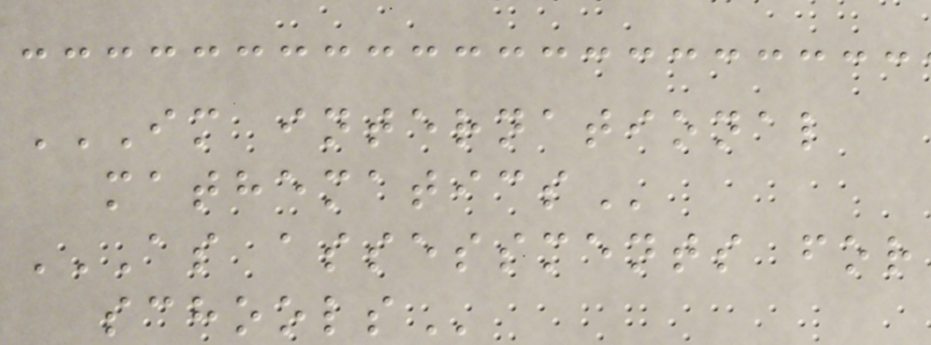IM INTERNATIONAL
MATHEMATICS
AS ASSESSMENTS FOR
SCHOOLS
